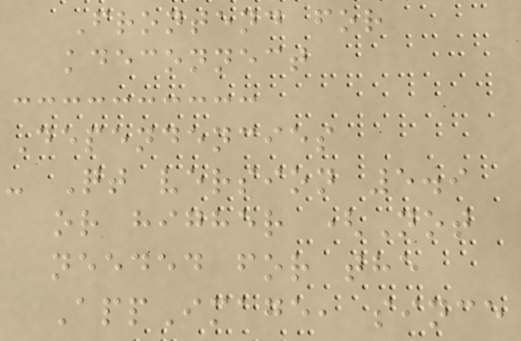Frontend for
kdeconnect
Dependencies
- Qt version 5.9
or higher (Not
needed for the
AppImage, since
